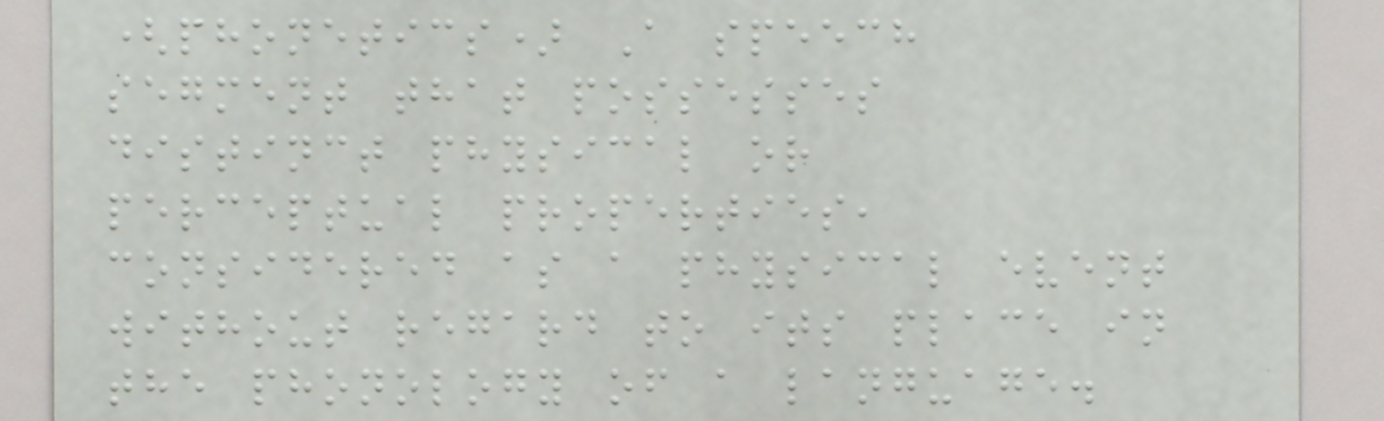(phonetics) A speech
segment that possesses
distinct physical or
perceptual properties,
considered as a physical event
without regard to its place in
the phonology of a language.
